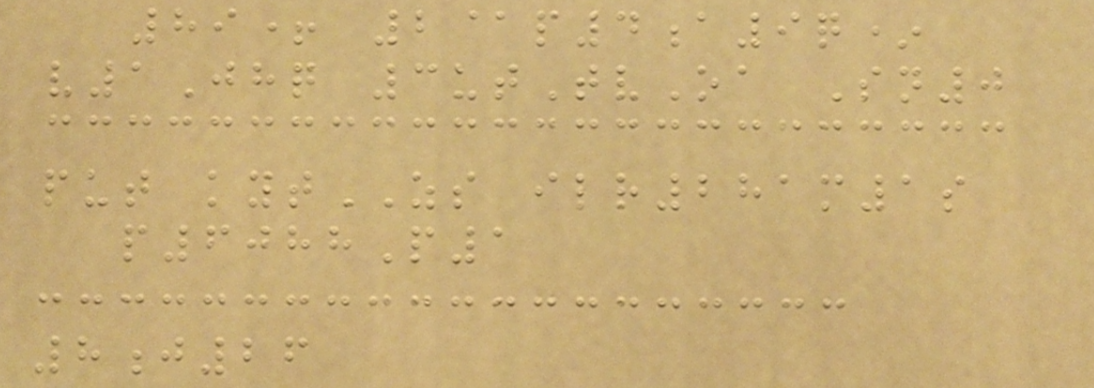89+ 2@p4a9q*
v1Jhq 3utTvOa Sn0
put kytZS ilr281m1s
p6088P1
8j26
